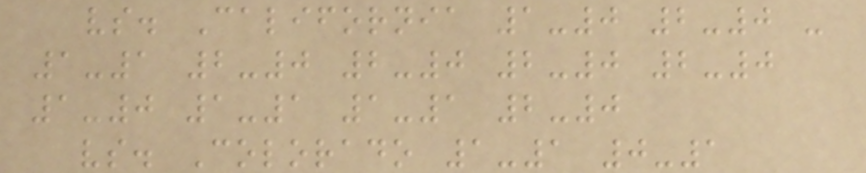vs. California 1-0 2-0 -
1-1 2-0 2-0 2-0 2-0
1-0 1-1 1-1 2-0
vs. Colorado 1-1 0-1
